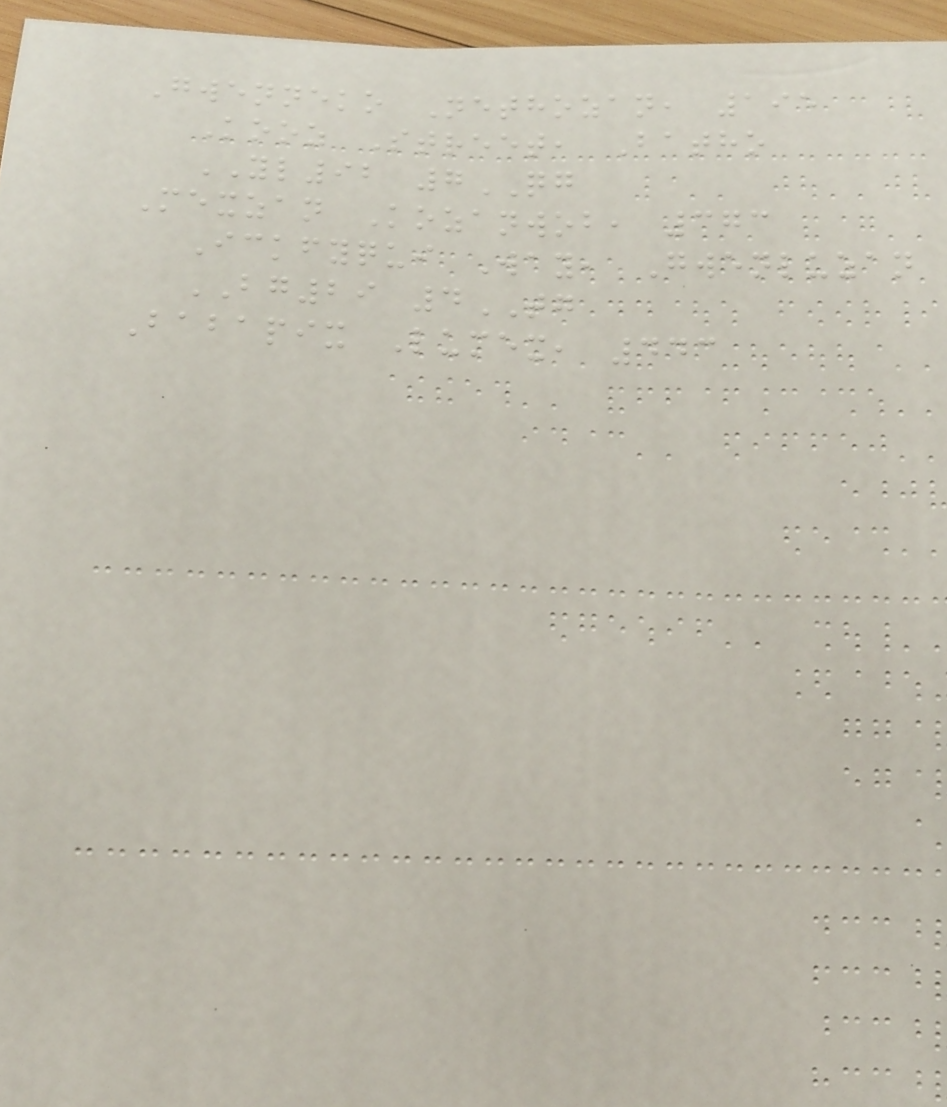Gwenneko Nethozan, 195
Kooz Street, Batho
YL92 7QG
Mexzan Kozanwob, 373
Ickfyqui Way, Gwenluzan
BG29 4TG
Babapix Lumex, 443
